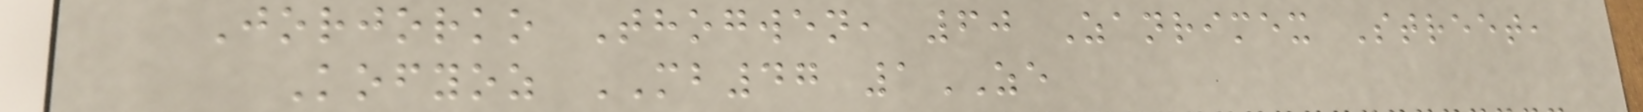Jorjorko Thogwen, 60 Zanrimex Street,
Kofyoz MB47 1ZE
